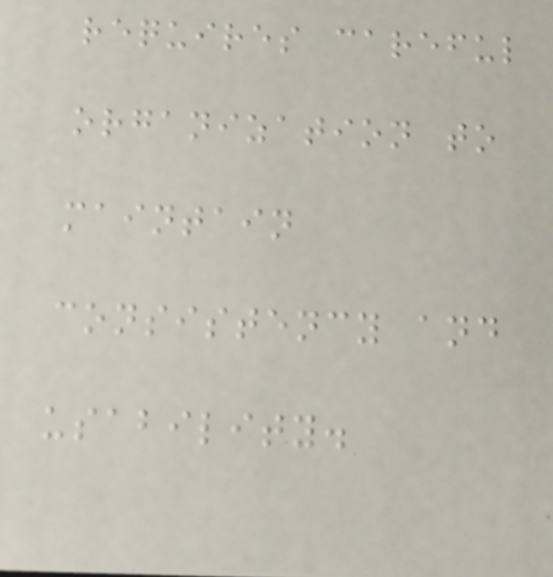requires careful
organization to
maintain
consistency and
usability.
